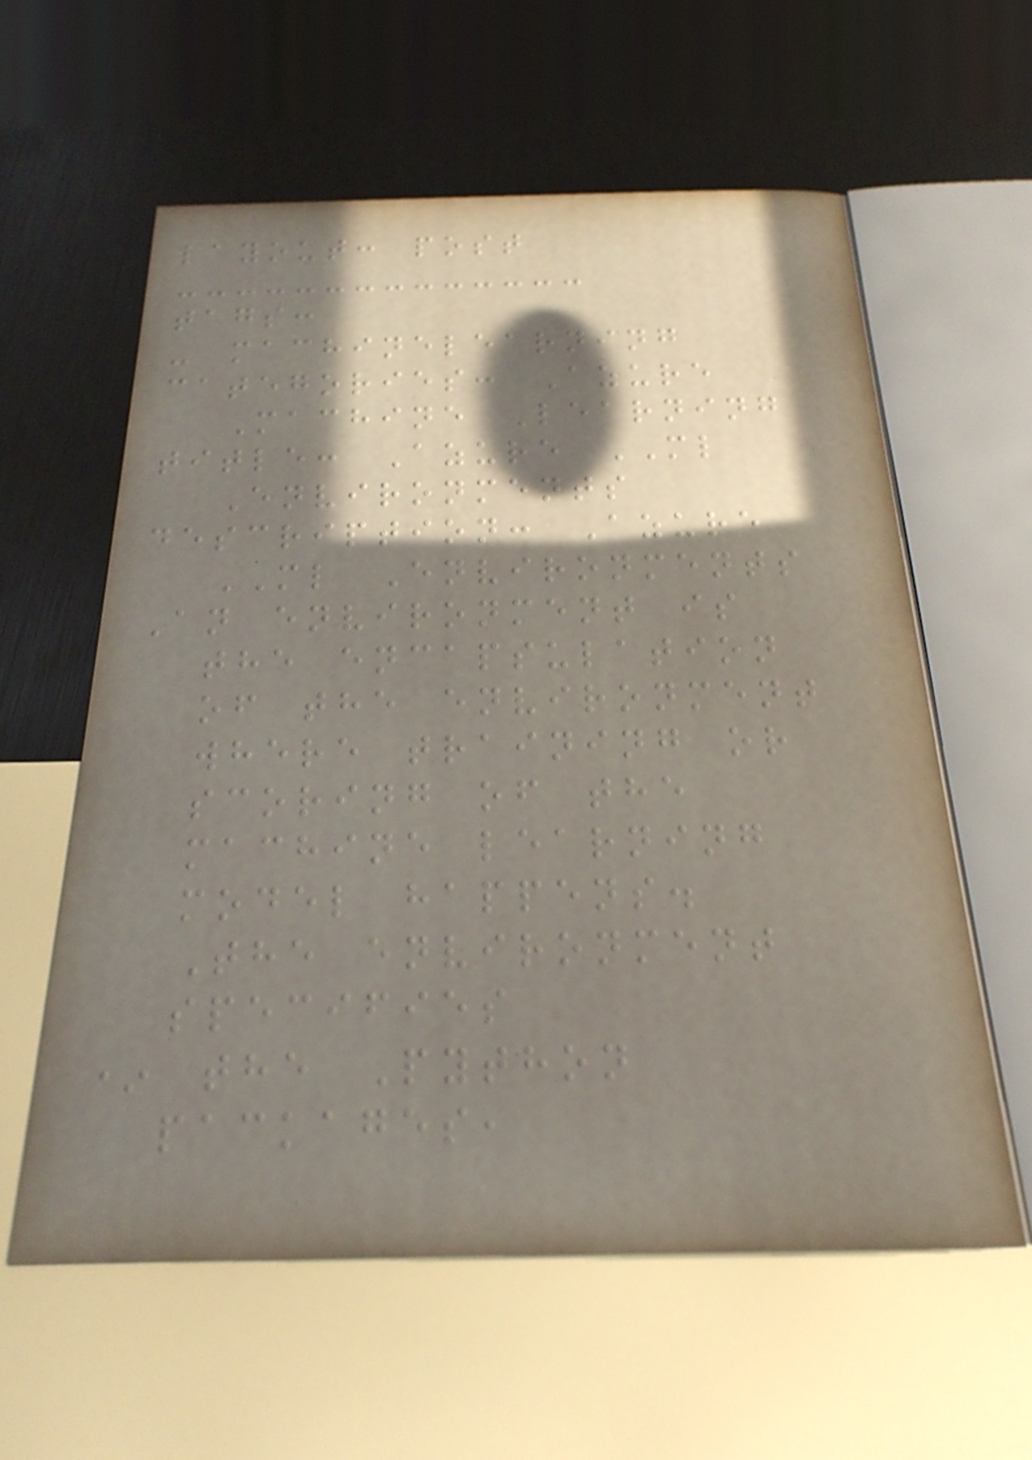layout: post
tags:
- machinelearning
categories: Azure
Machine Learning
title: Azure ML
Environments
description: Azure
ML Environments
An environment is
the encapsulation
of the environment
where training or
scoring of the
machine learning
model happens.
The environment
specifies
* the Python
packages,
